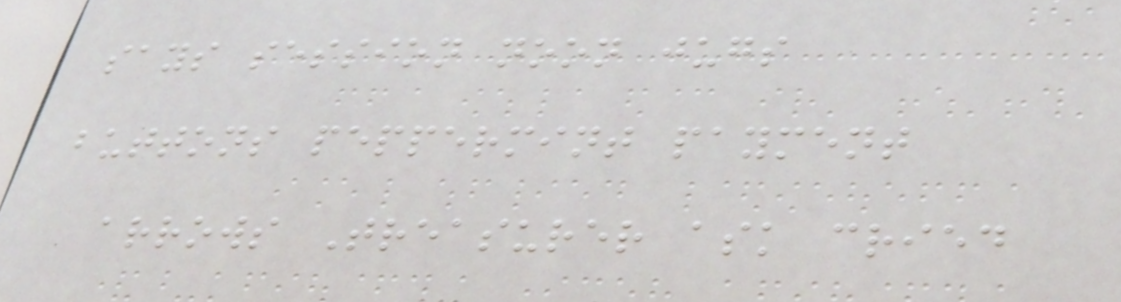says session noon jugs
buttons peppermint payment
arrows Treasurer ask cried
